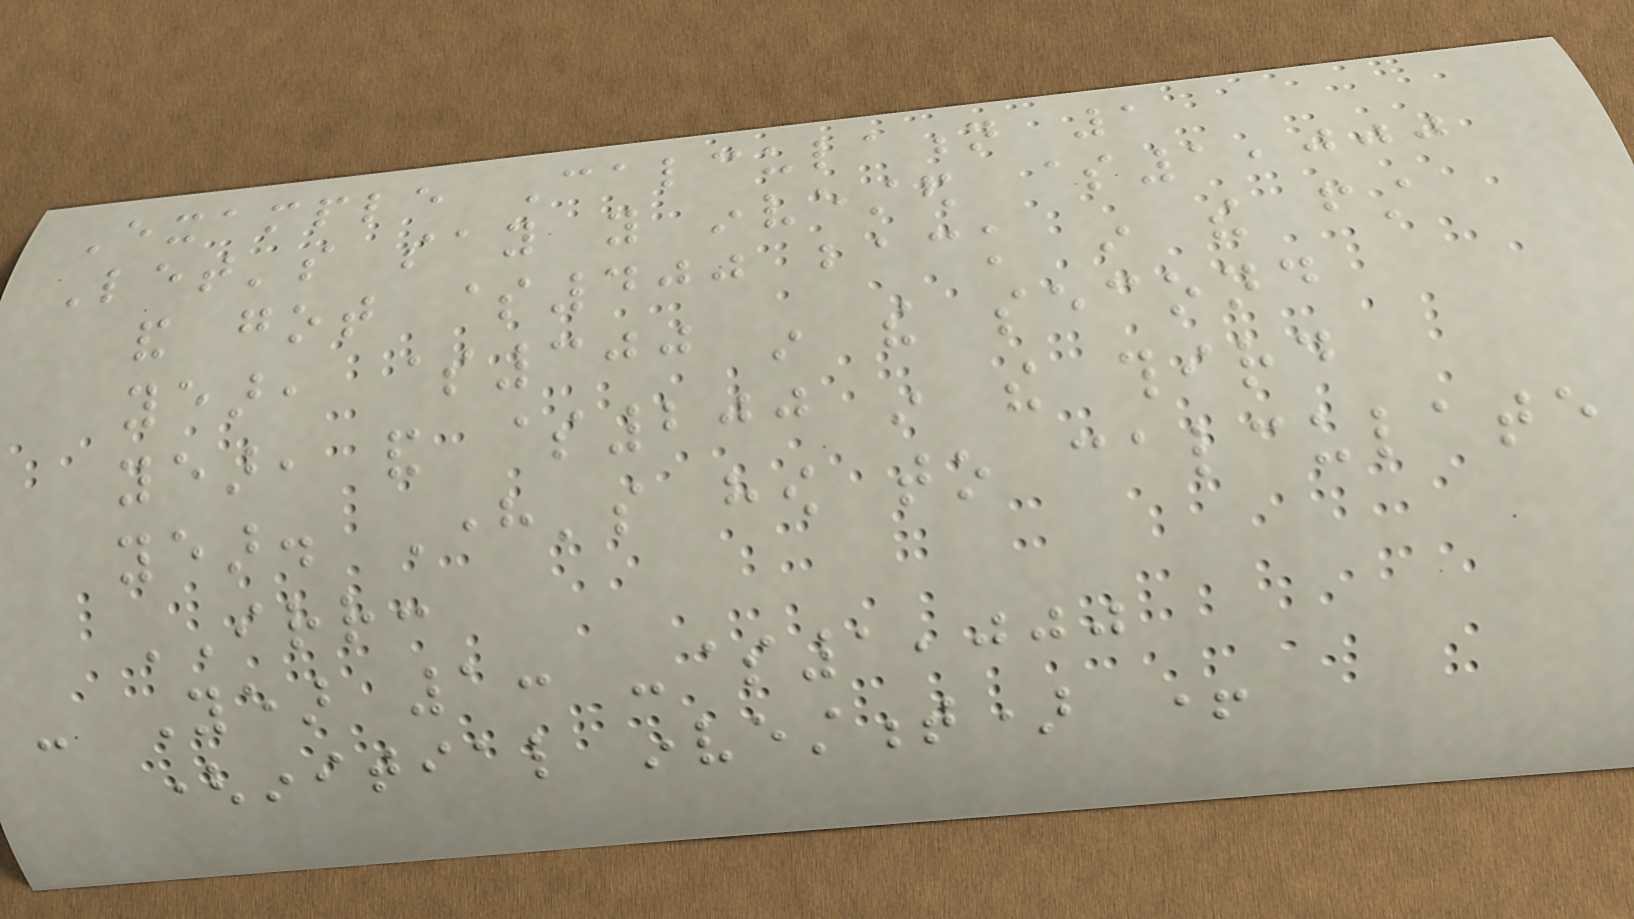Example Calculation 1
Let's say you invested $1,000
and got $400 back in the first
year, $300 in the second
year, and $200 in the third
year. Here's how to calculate
IRR:
- Year 1: -$1,000
(initial investment) +
